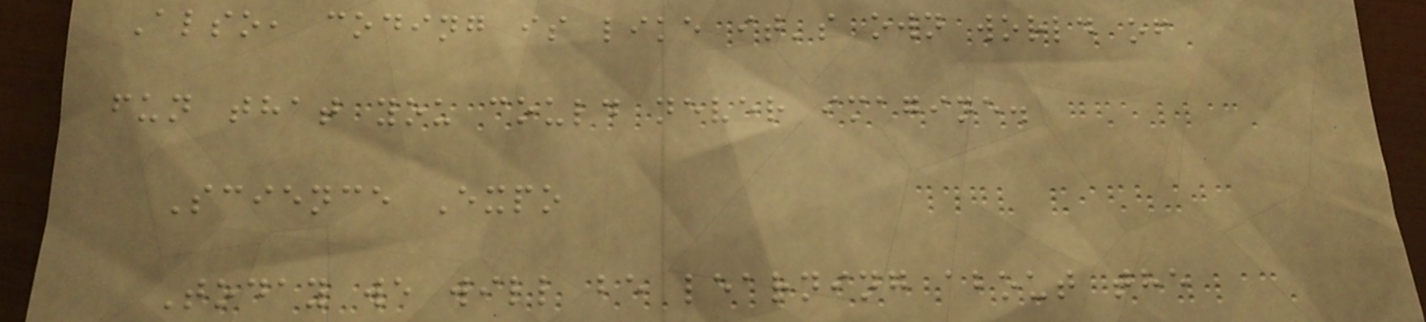Also, coding is like it's own world of
fun that you could never imagine.
Science Expo
Today we will be learning about the
